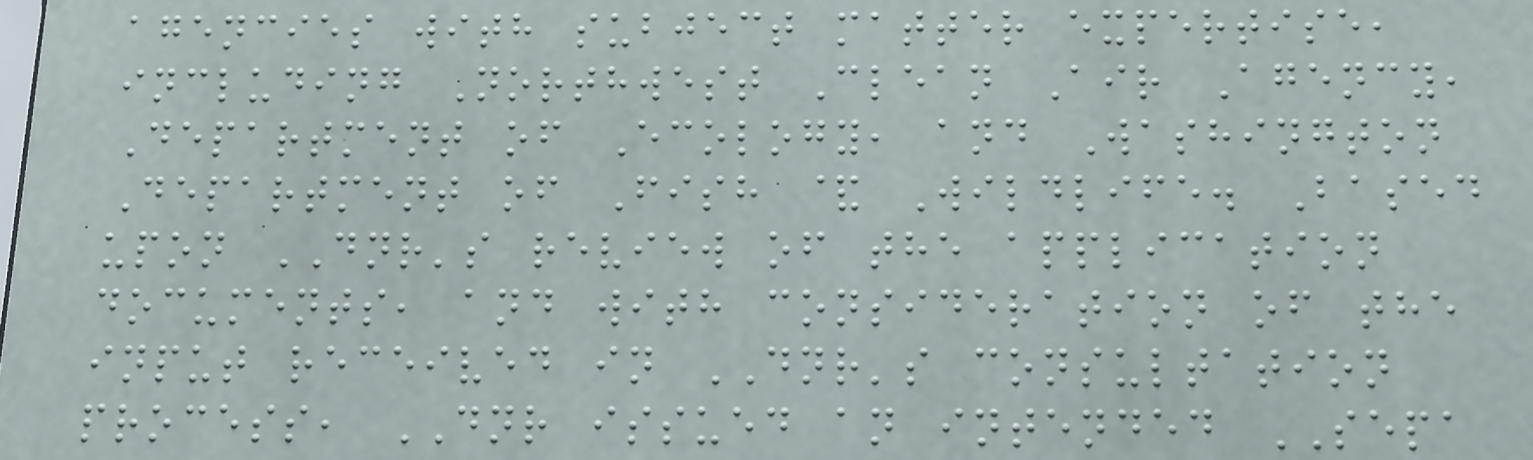agencies with subject matter expertise,
including Northwest Clean Air Agency,
Department of Ecology, and Washington
Department of Fish & Wildlife. Based
upon DNR's review of the application
documents, and with consideration of the
input received in DNR's consultation
process, DNR issued an intended SEPA
